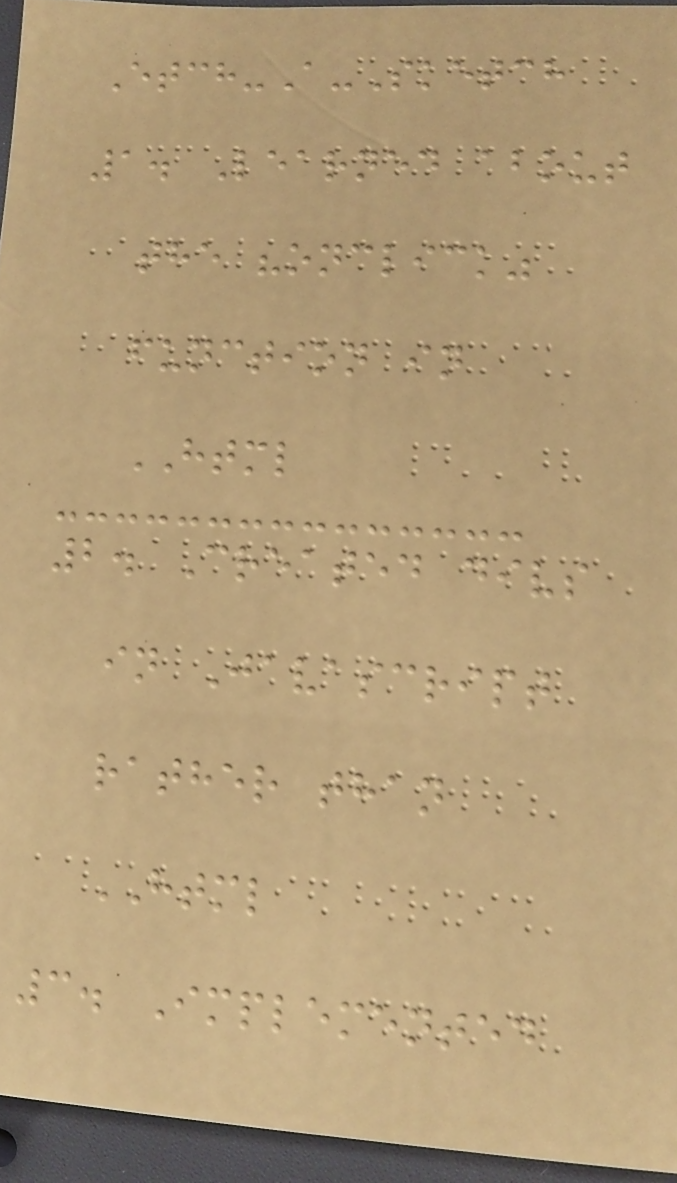Etch-A-Sketch
1. Learned about
the "onclick"
function in
HTML
2. Created divs
in Javascript
rather than
HTML
3. Implemented
